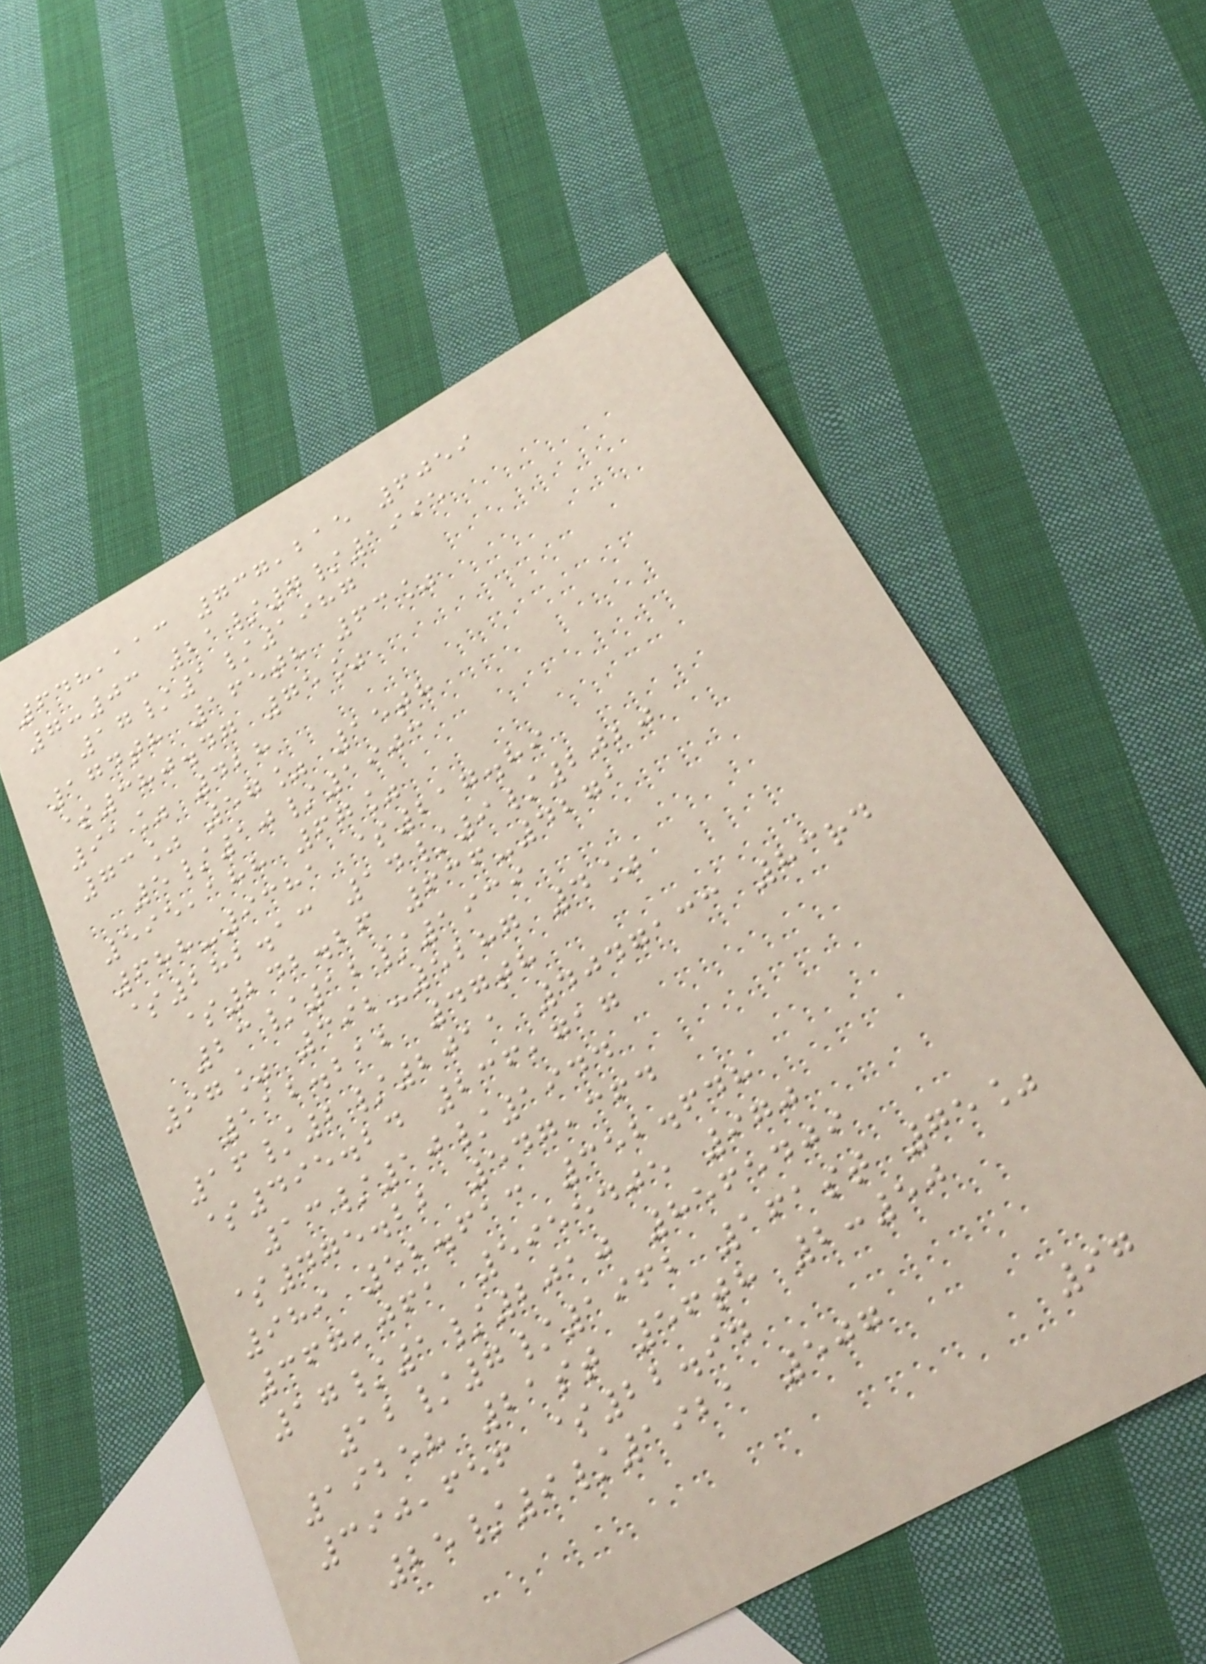648,113 737,215 6059
7:03 21/7/1995
17/1/1987
174th 165th 63%
$380.47 75%
91% 428
73% 57% 15th
5/10/1903
595,188 67%
688-9381 $217.89
$282.13 14/9/2020
$242.26 636-4271
23/12/1939
97% 392-5287 4%
112.212 47th
16/2/2011 4047133 83rd
$495.24 236,717
13/10/1944
$475.22 547,364
989 52.613 352.648
367,061 5955405 970
17/1/2010 8565409
12/7/1962 161st 75%
19258 21st 56th 2:50
390,656 $22.94
25/9/1921 507
97
